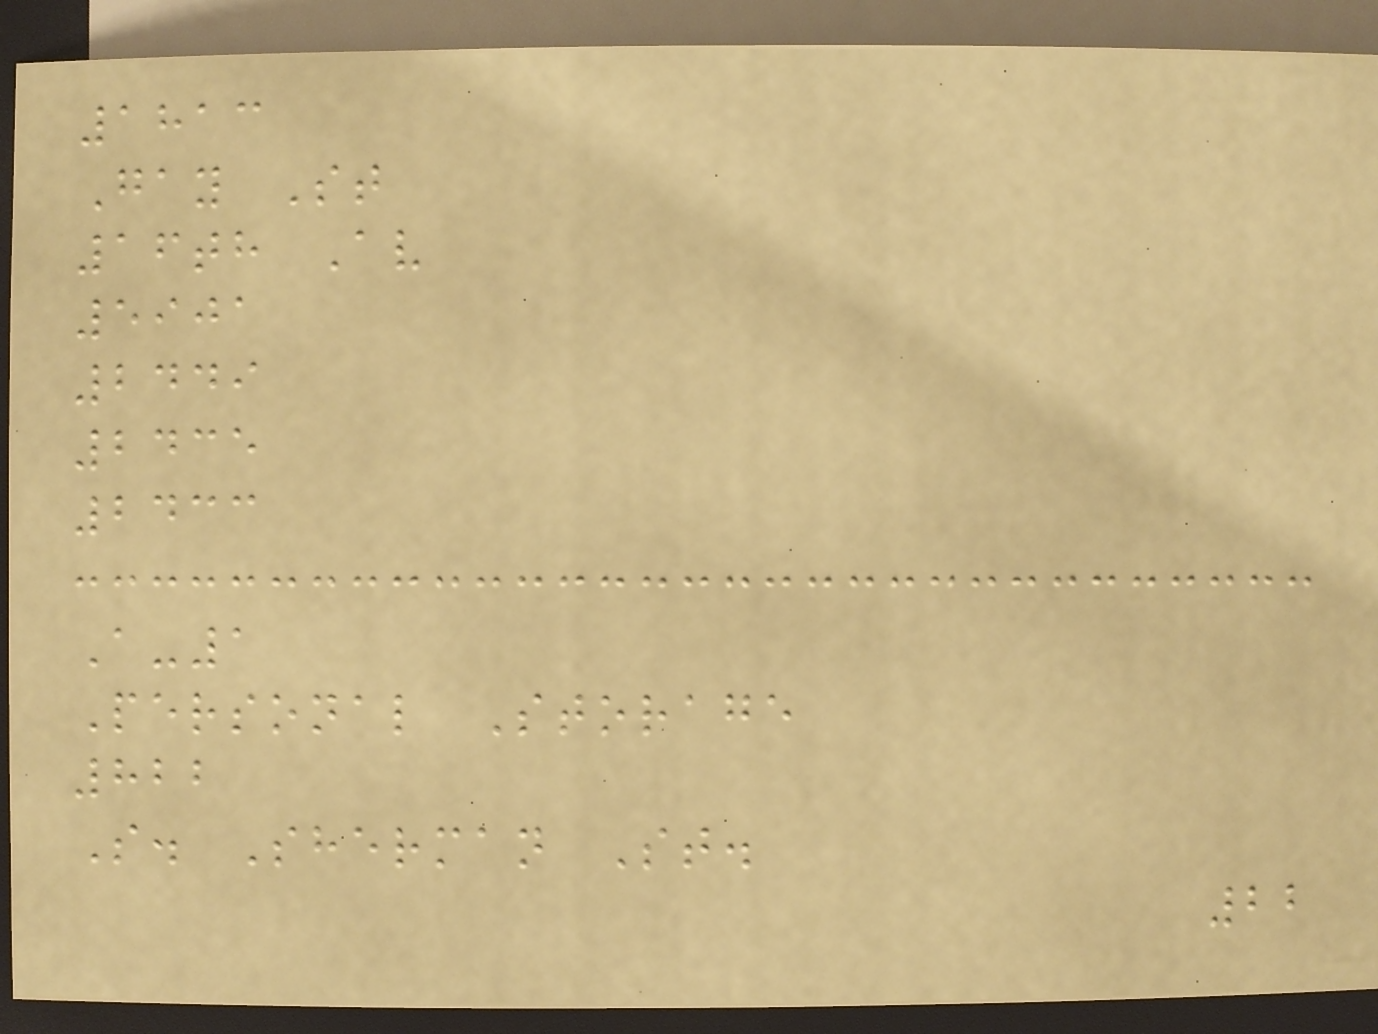1813
Gay St
16th Av
5901
2449
2435
2433
A-1
Personal Storage
822
S. Sherman St.
22
